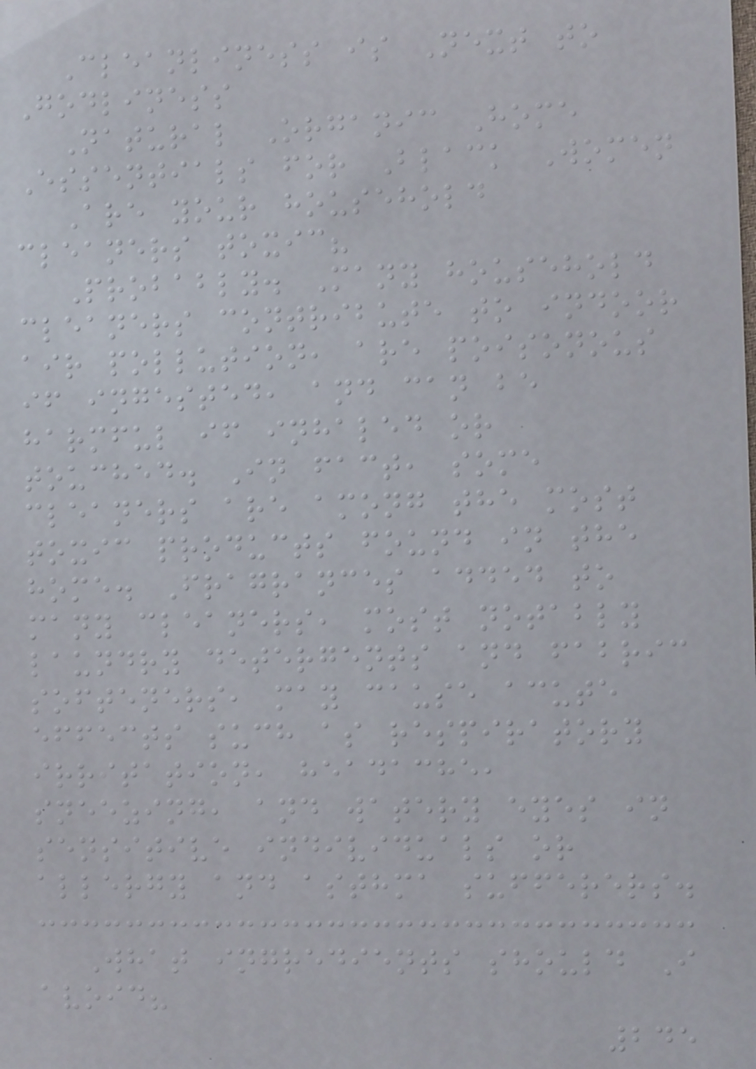Cleanliness is Next to
Godliness
Natural Organic Home
Essentials for Black Women
Are your household
cleaners toxic?
Probably. Many household
cleaners contribute to indoor
air pollution, are poisonous
if ingested, and can be
harmful if inhaled or
touched. In fact, some
cleaners are among the most
toxic products found in the
home. Fragrances added to
many cleaners, most notably
laundry detergents and fabric
softeners, may cause acute
effects such as respiratory
irritation, headache,
sneezing, and watery eyes in
sensitive individuals or
allergy and asthma sufferers.
What ingredients should I
avoid?
245
